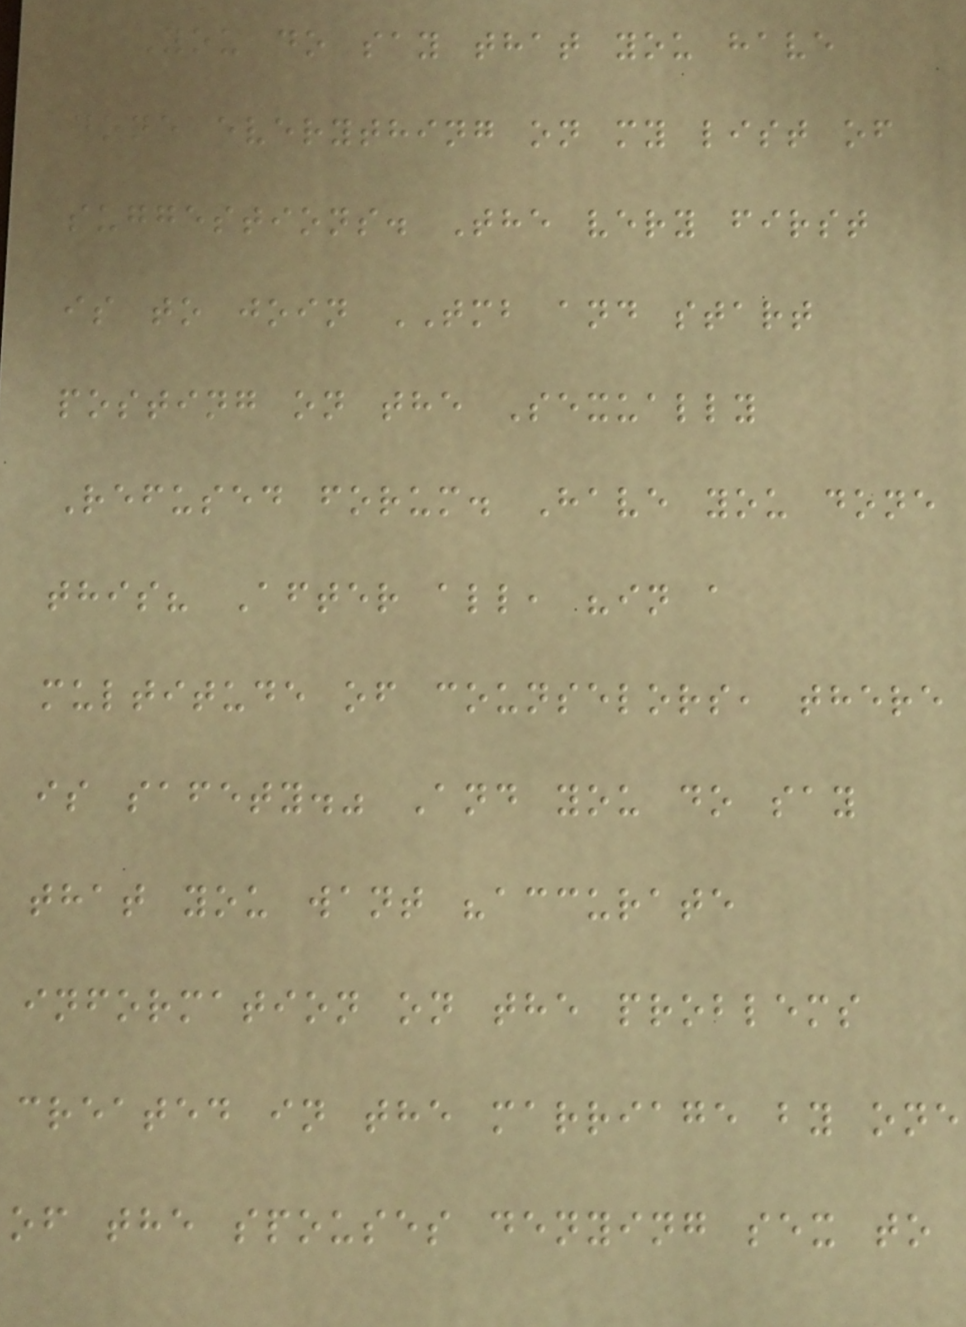You do say that you have
done everything on my list of
suggestions. The very first
is to join TMB and start
posting on the Sexually
Refused forum. Have you done
this? After all, "in a
multitude of counselors, there
is safety." And you do say
that you want "accurate
information on the problems
created in the marriage by one
of the spouses denying sex to
